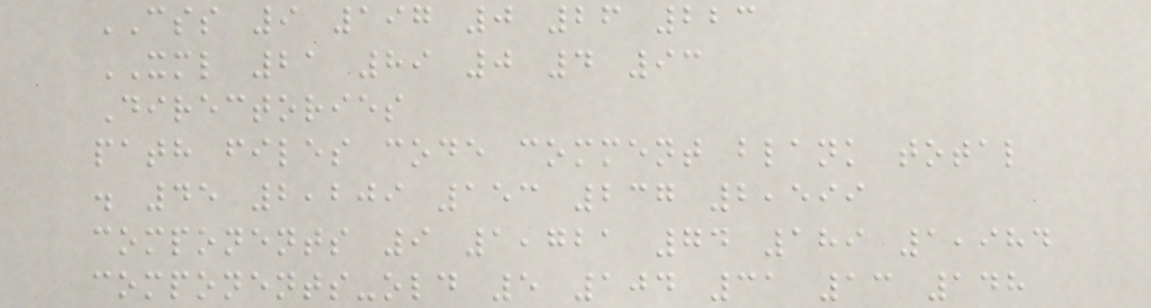CSS 9 197 0 26 223
XML 21 89 0 4 93
Directories
path files code comment blank total
. 45 2,209 153 237 2,599
components 9 1,721 74 189 1,984
components-old 5 104 31 13 148
